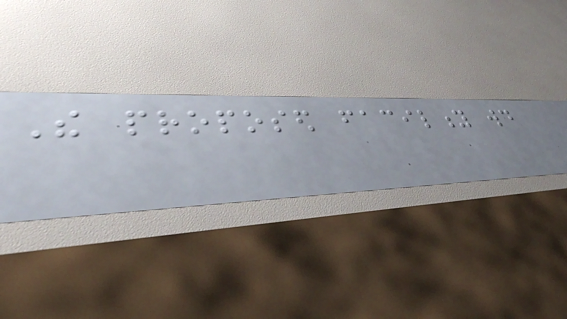The proposed facility would
